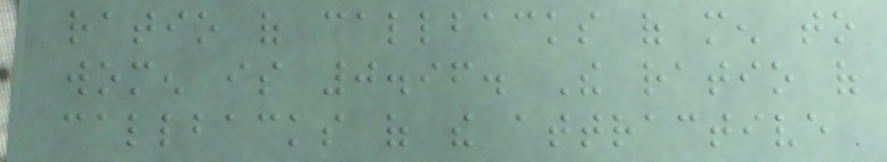ratio of callbacks of men to
women is 0.96. The ratio of
callbacks of the attractive
